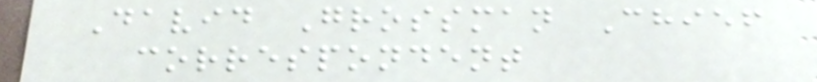David Grossman Chief
correspondent
